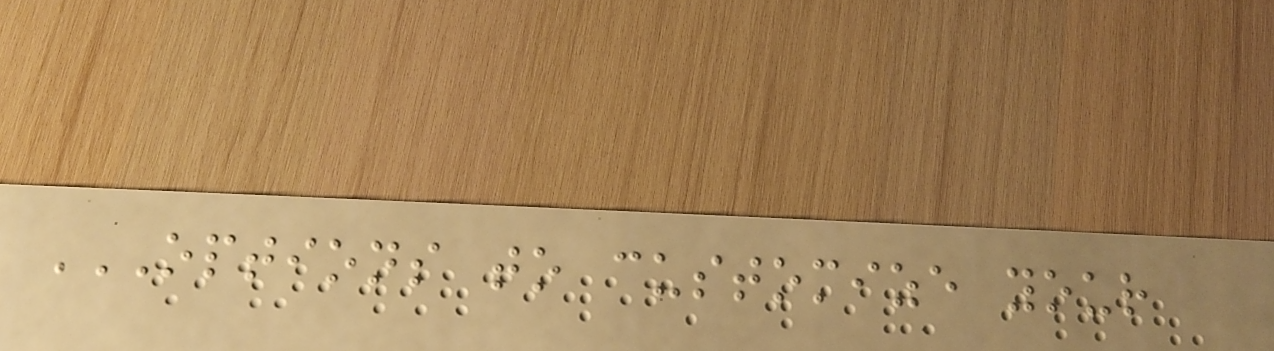OPTIONS TO CUSTOMIZE YOUR
